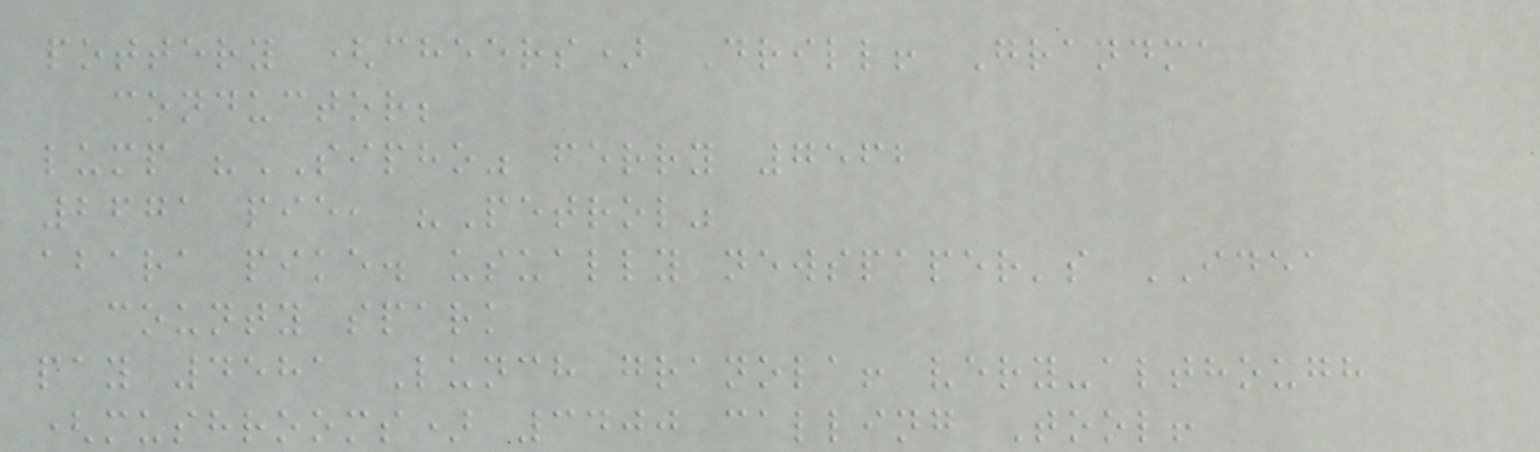pottery (cheers) Drill! Grandma
conductor;
lump "SIPHO" ferry 7562
2671 pie, "Petrol"
abara pike. usually newspaper's IDEA
county spark
pay 4581 Lunch granola! very-although
(mushrooms) 3400 calling Tool!
